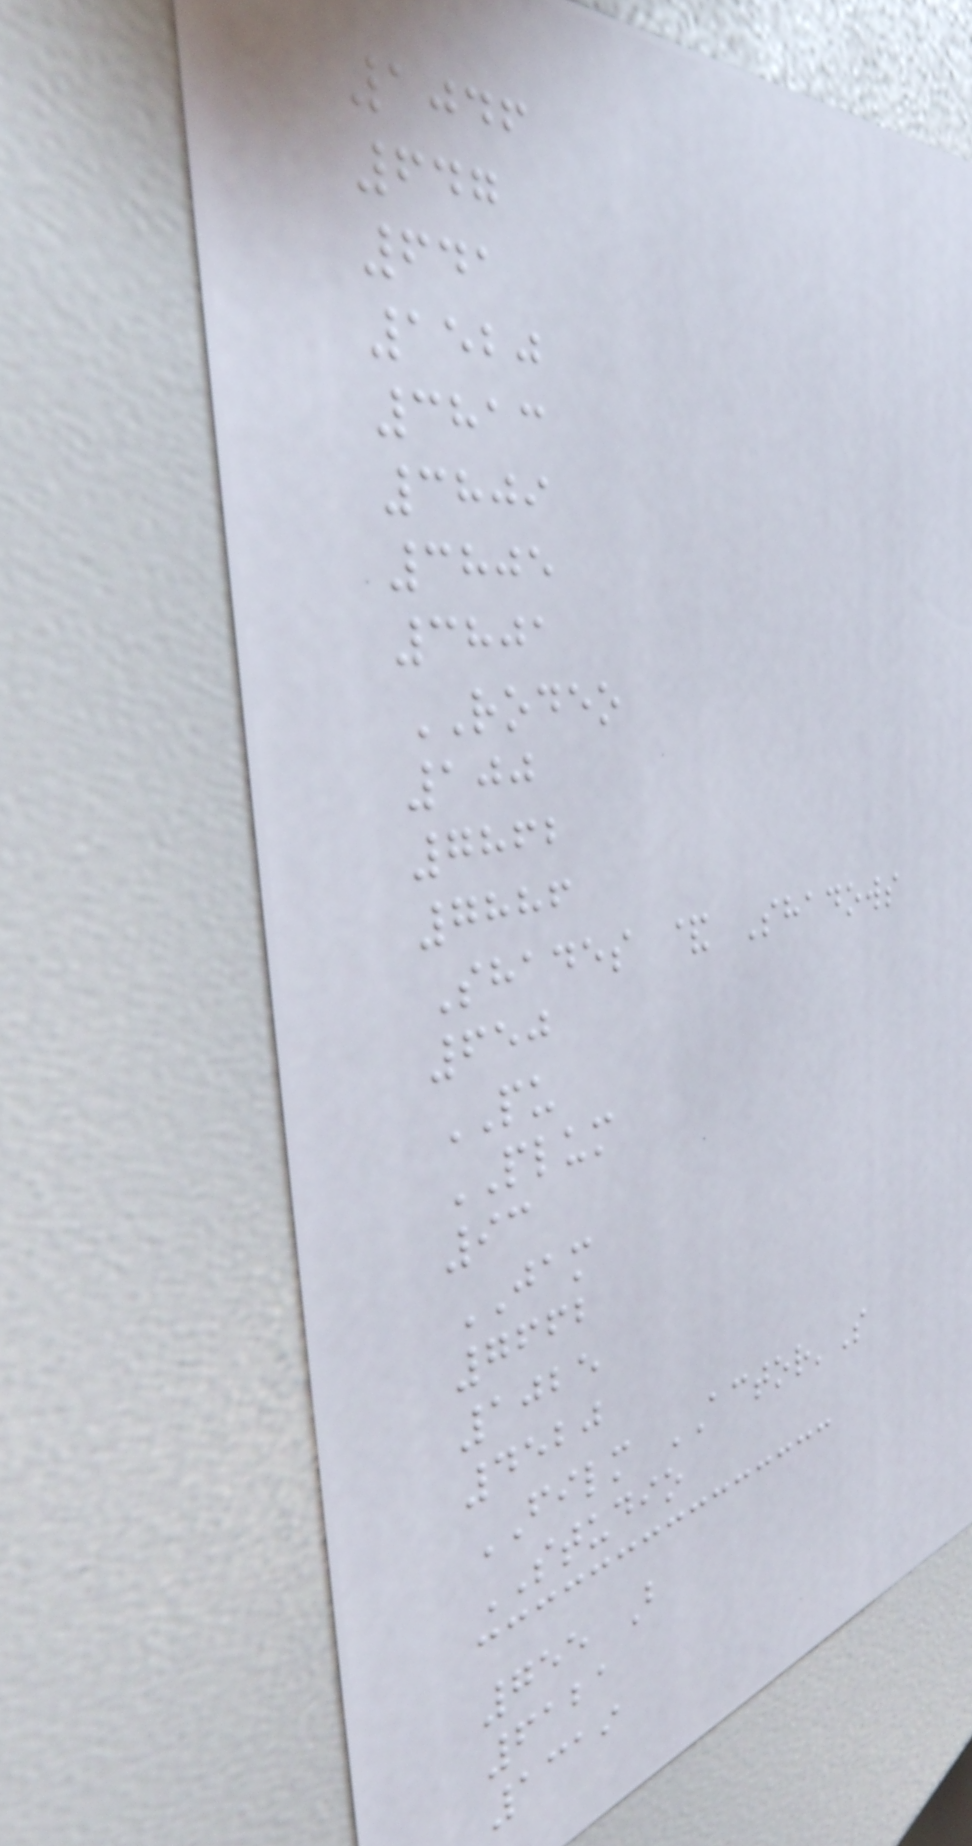1046
647
641
1520
3813
3809
3805
3801
RODEO
100
7862
7886
Shades & Shadows
650
PU
PLUM
93
JAM
7662
1025
4520
FILM ACTOR'S
STUDIO
755 B
6121
1319
